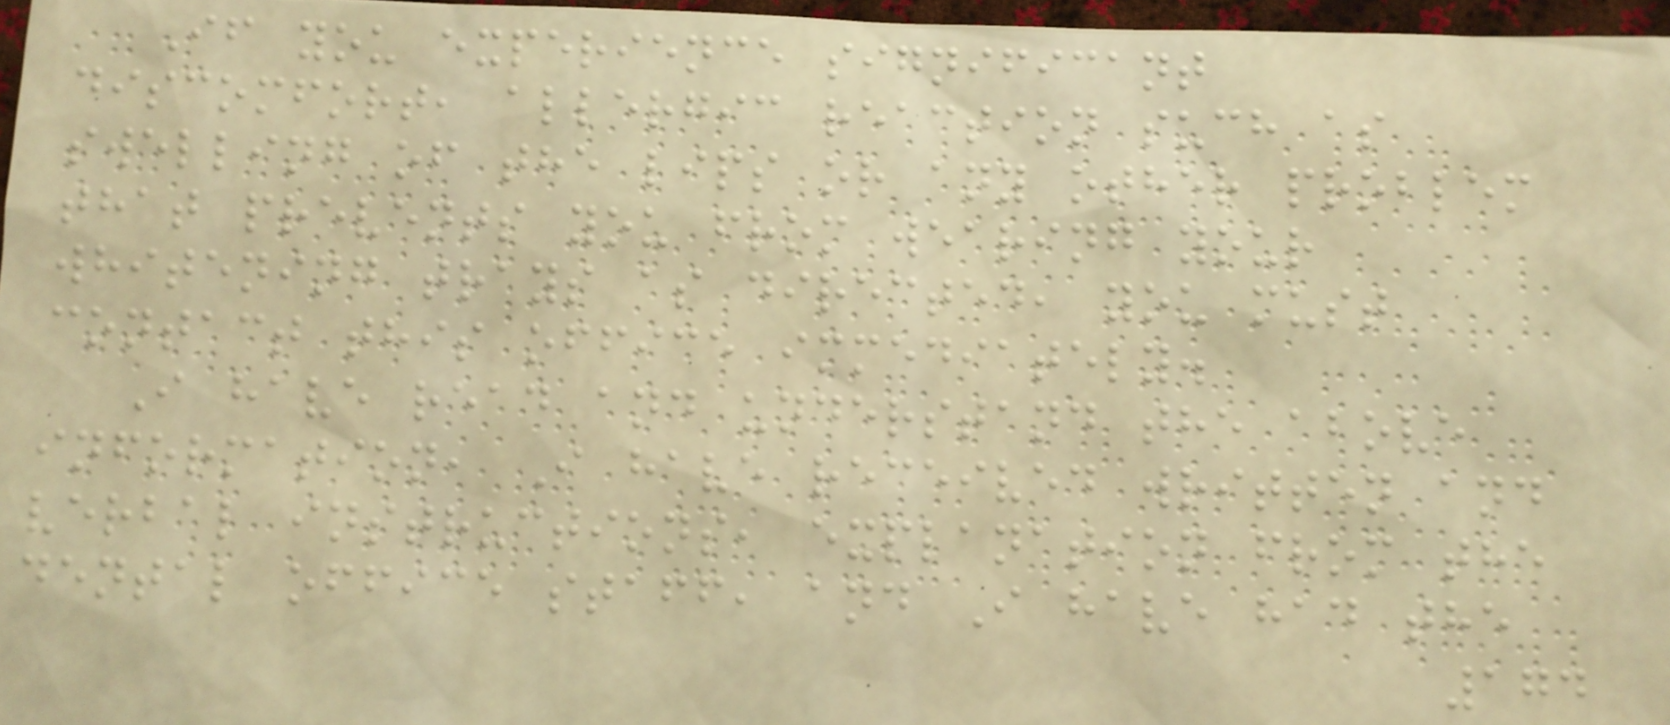If you experience significant
discomfort, allergic reaction such as
swelling of the lips or any other problem
that prevents you from wearing your
whitening trays as directed, you must
contact this office immediately.
I have read and understand the above
information, I have received written and
verbal instructions, explanation from the
dental office staff, and I have had the
174
